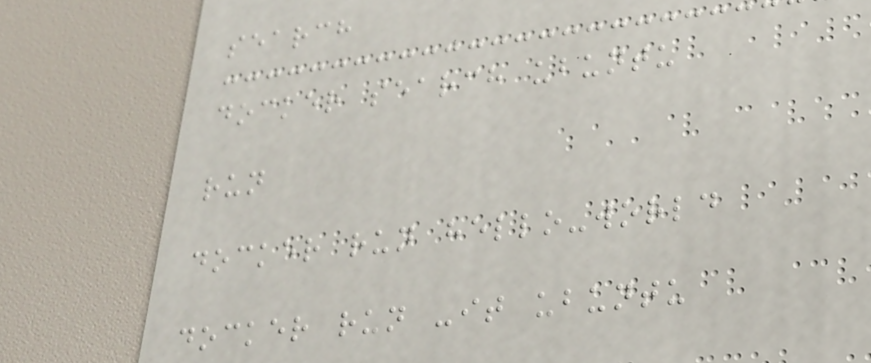search
docker search ubuntu
run
docker run hello-world
docker run -it ubuntu
